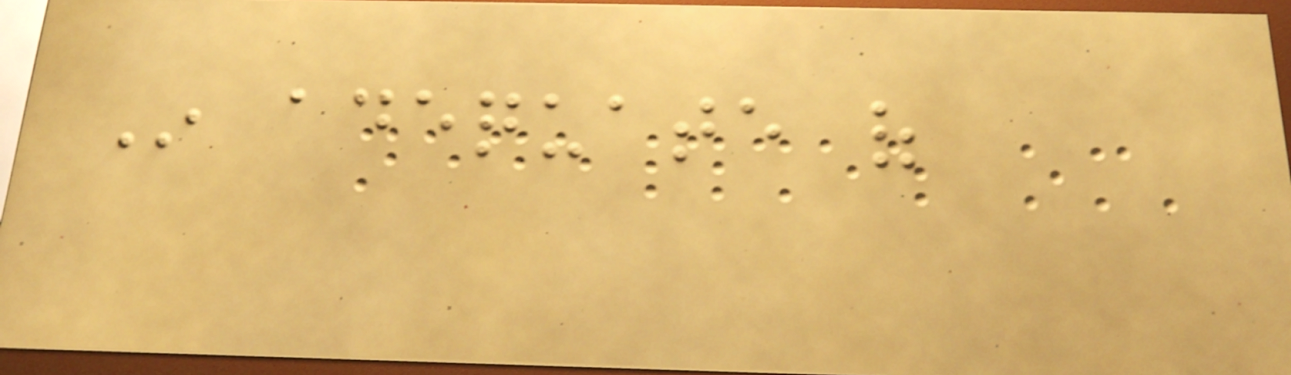In adequate of
